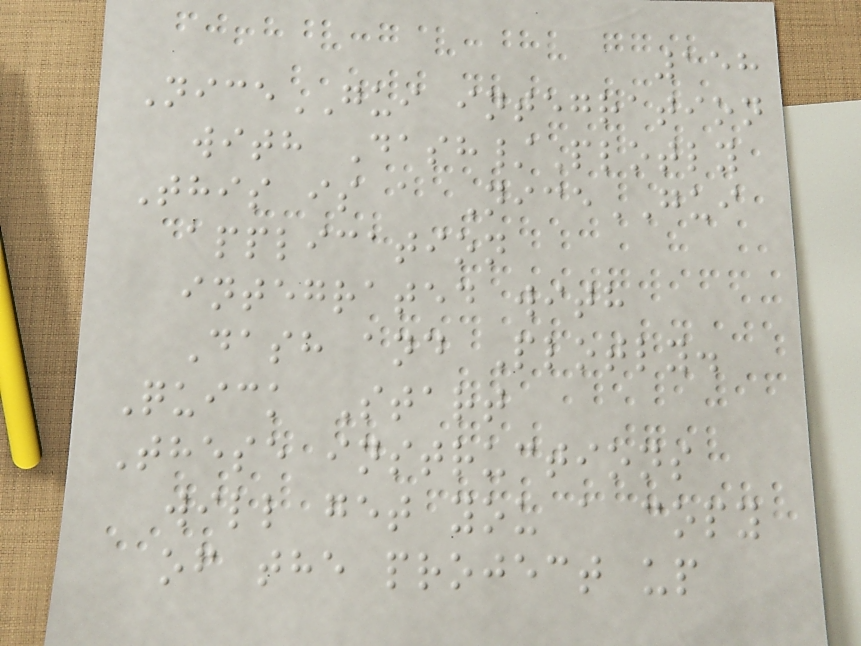158
NiceGUI integration
with Dash/Plotly
This is a NiceGUI
application
integrated with
Dash and Plotly.
Quick Start
These instructions
will get you a copy
of the project up
